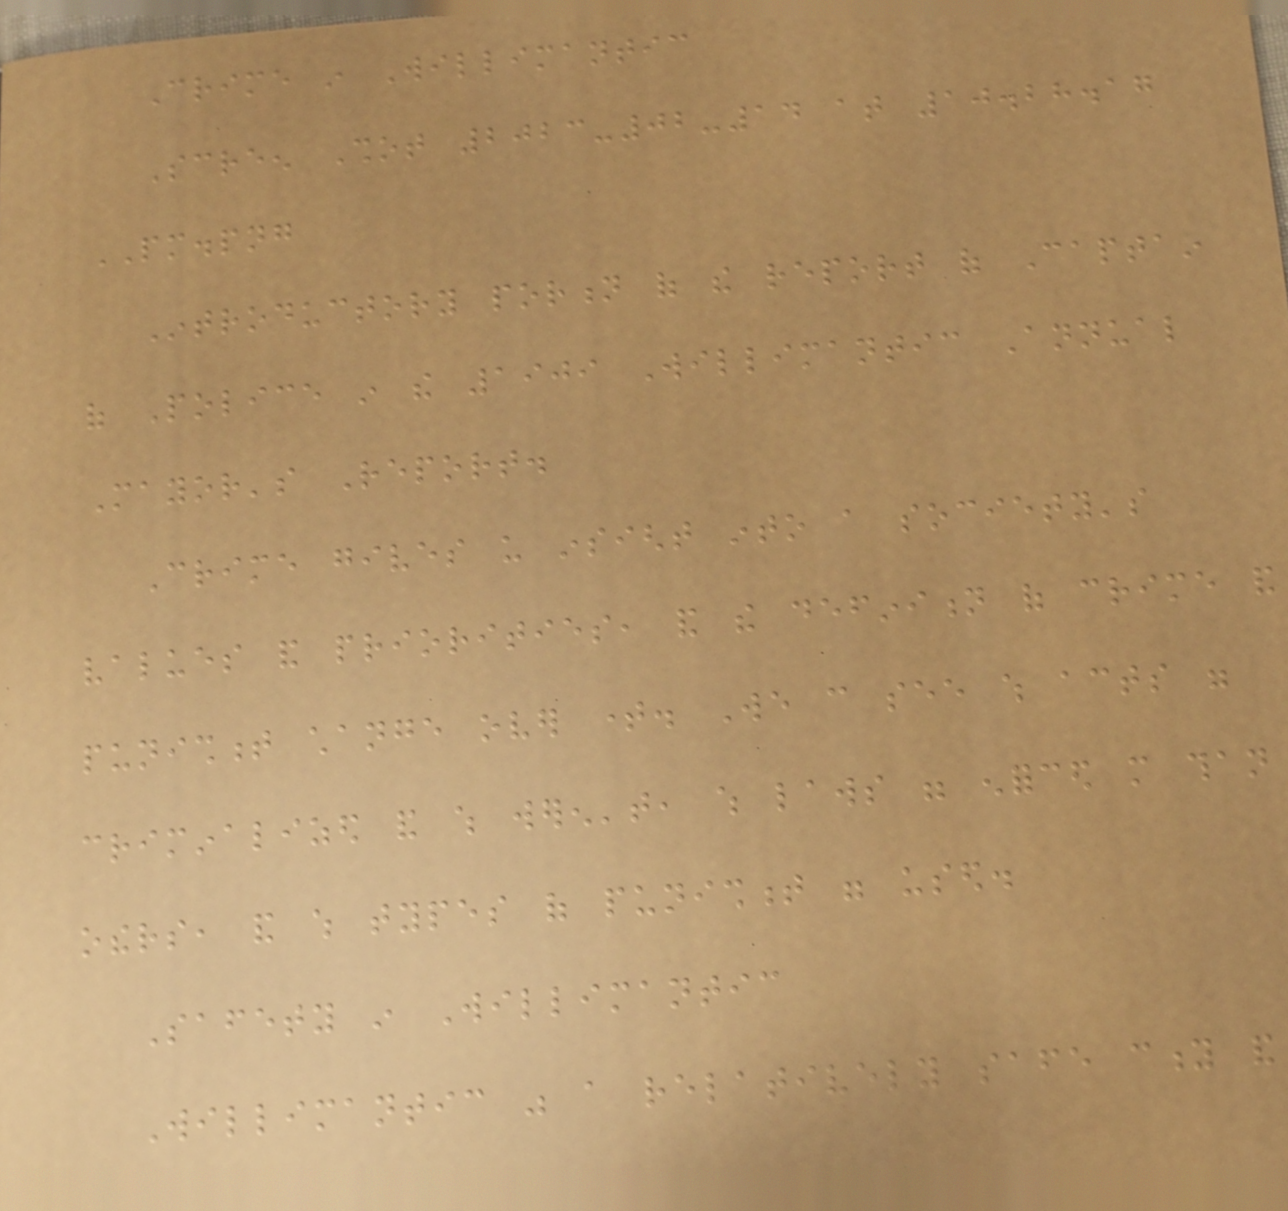Crime in Willimantic
Screen Shot 2023-02-14 at 10.28.17
PM.png
Introductory portion of the report of Captain
of Police in the 1909 Willimantic Annual
Mayor's Report.
Crime gives us insight into a society's
values and priorities, and the definition of crime and
punishment change over time. We can see which acts were
criminalized and which weren't, which laws were enforced more than
others, and which types of punishment were used.
Safety in Willimantic
Willimantic was a relatively safe city and
